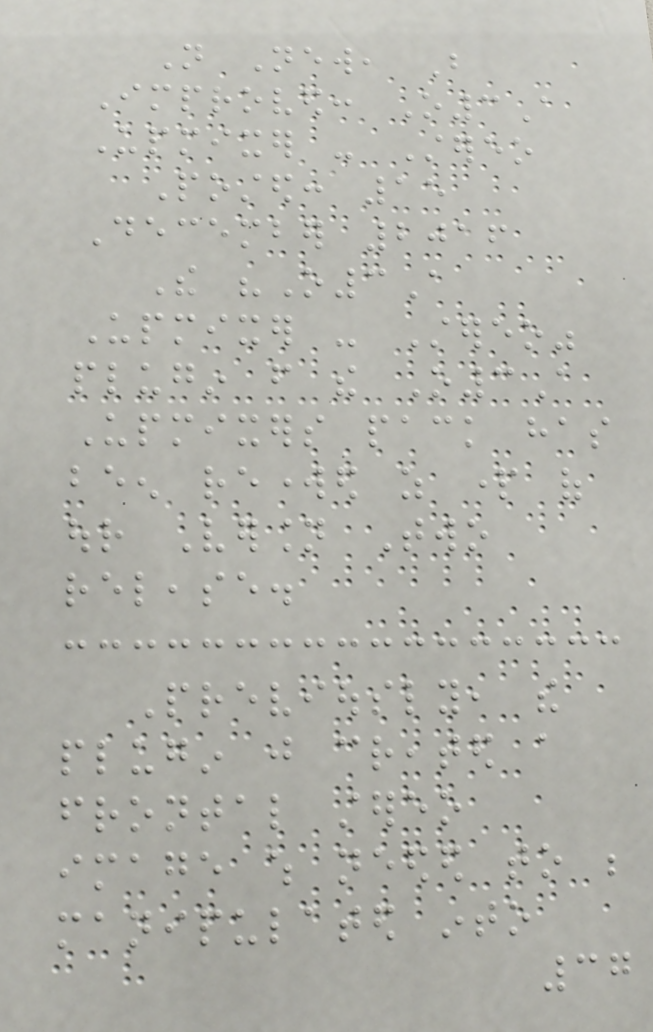Not New, But
Improved: O3A
Upmixer - Stereo
Posted: 15
December 2016
The "O3A
Upmixer - Stereo"
plugin from the O3A
Upmixers pack has
been reworked as part of
our Version Two
release.
Previously, the
plugin just created a
frontal stereo
image which needed to be
manipulated into
37
